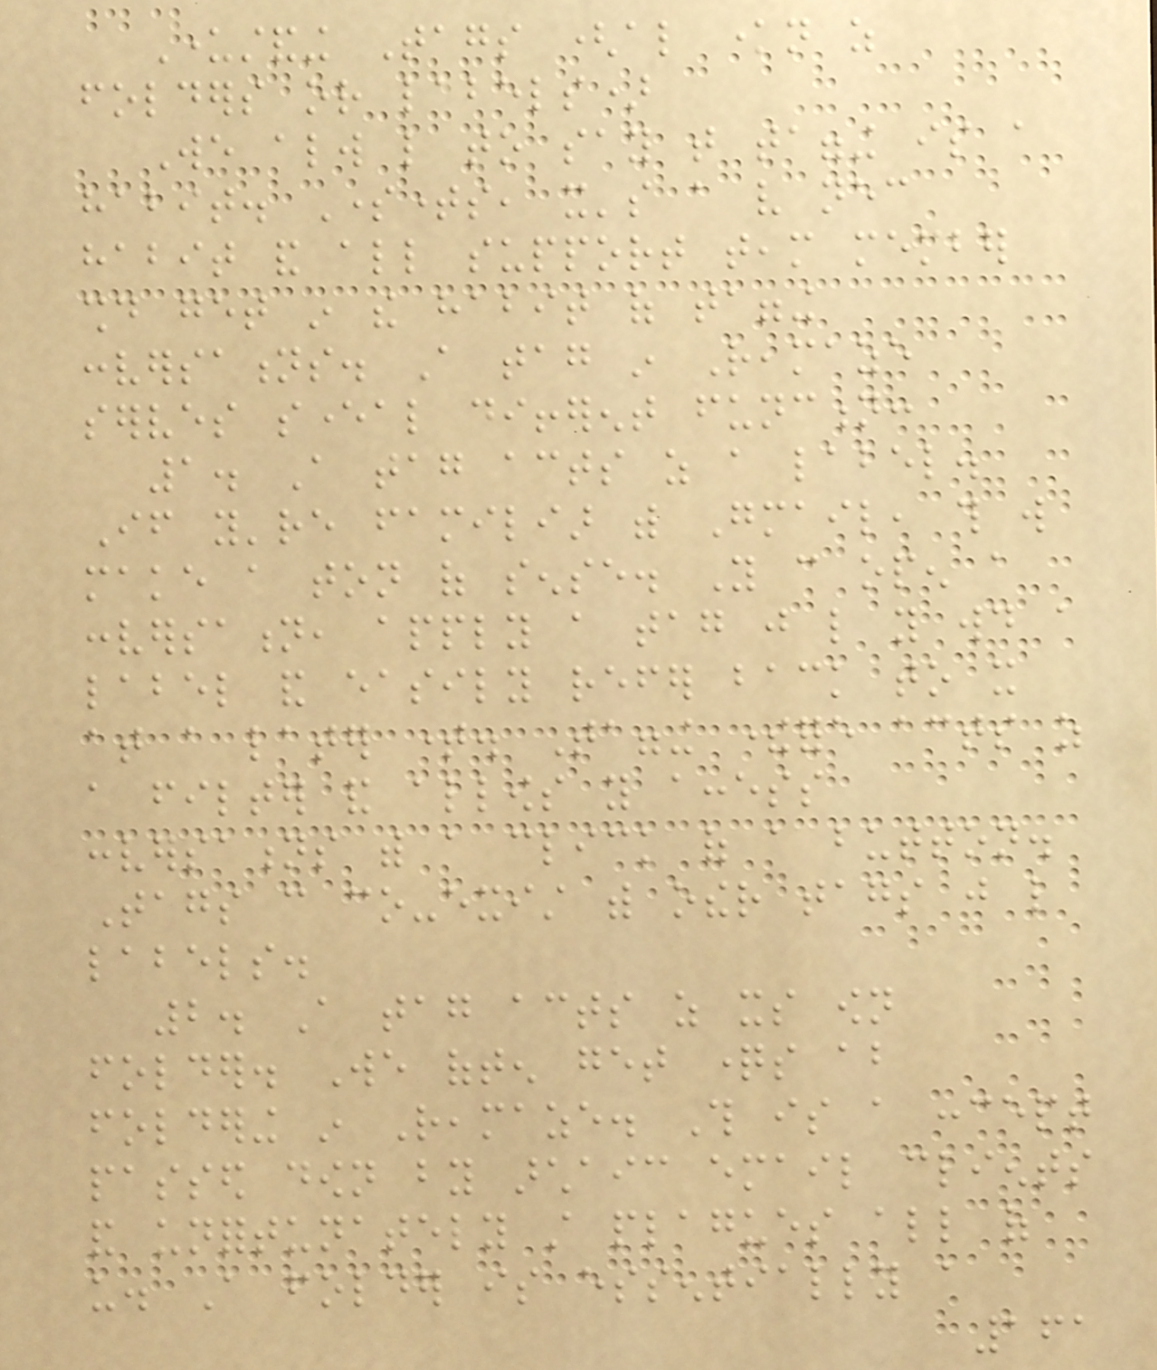Understanding Tags (also known as
folders or labels)
We always like to say that tagging is a
habit. Sometimes, it's a very necessary
habit and all support team member
should get in the habit of tagging
conversations. A tag in Reamaze
serves several different function:
1. A tag acts as a label.
If you're familiar with Gmail, this will
make a ton of sense. You can open a
conversation, apply a tag just like you would a
label and easily refer back to it
at a later time. Tagging therefore acts as
a filter and allows you access
conversations with a click of a button.
Tags can co-exist with other tags just like
labels.
2. A tag acts as its own
folder. We often get questions about
foldering in Reamaze. This is a concept
passed down by archaic email clients
and unfortunately still plagues all of
us. A folder is essentially a
161
